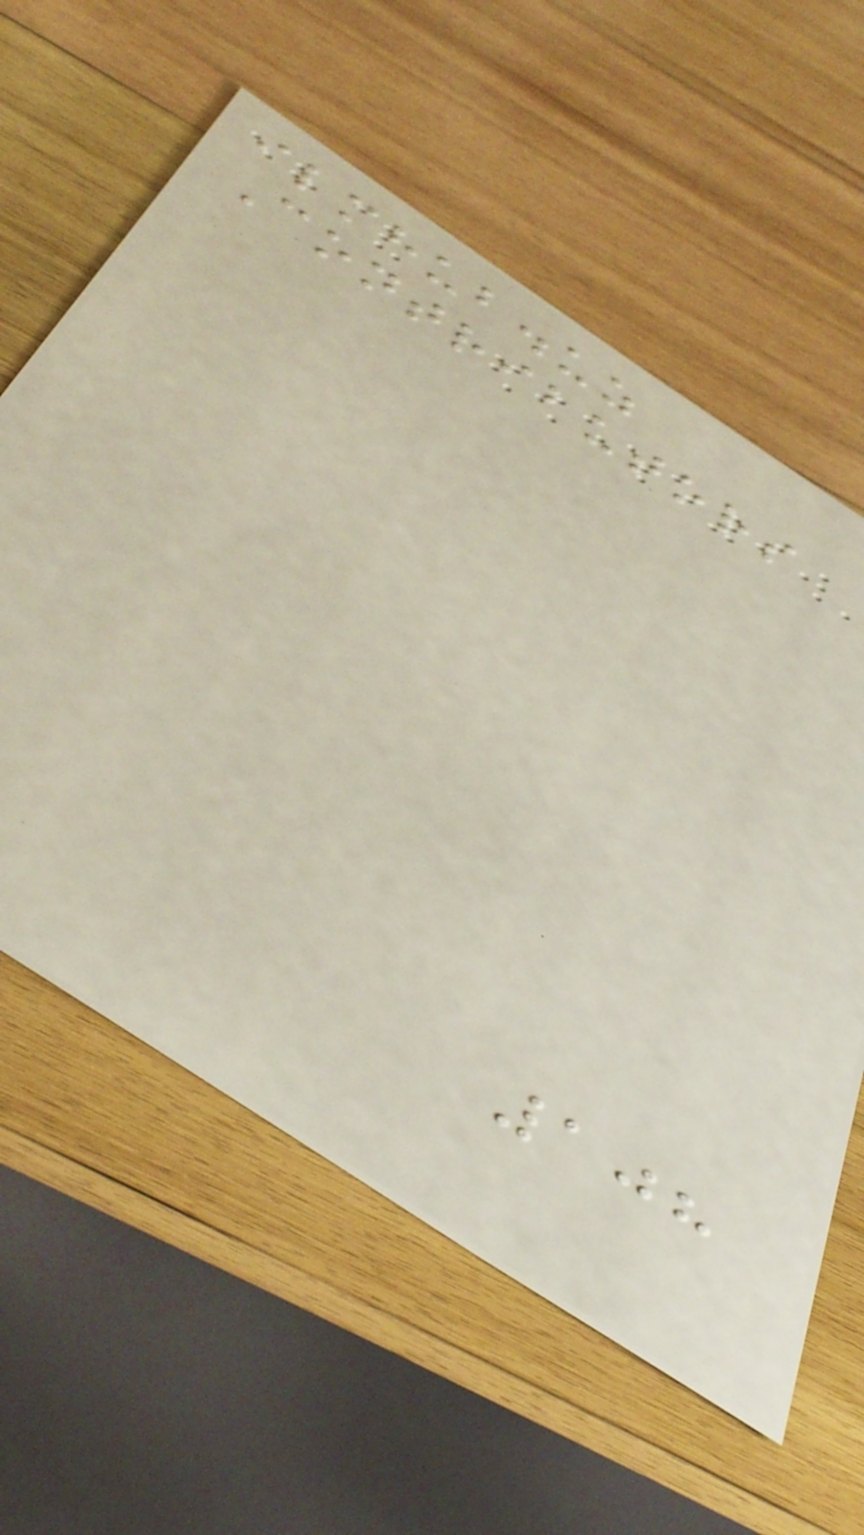ilmhub.uz
Contributors
108
